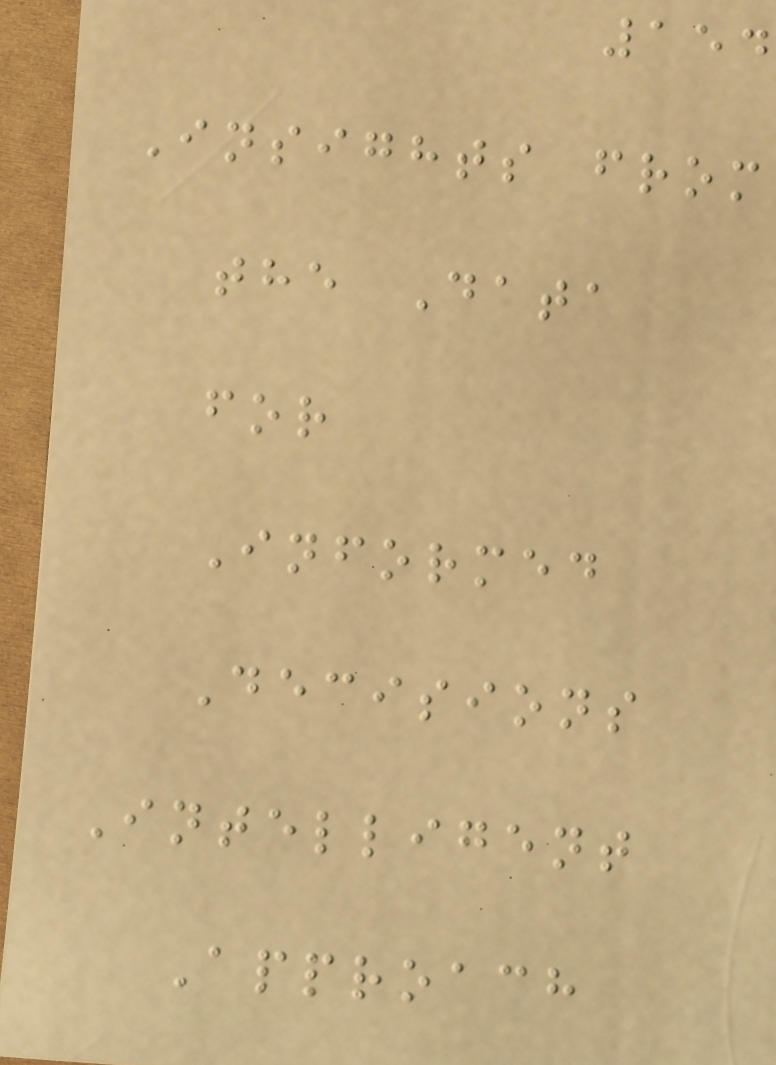154
Insights from
the Data
for
Informed
Decisions
Intelligent
Approach
